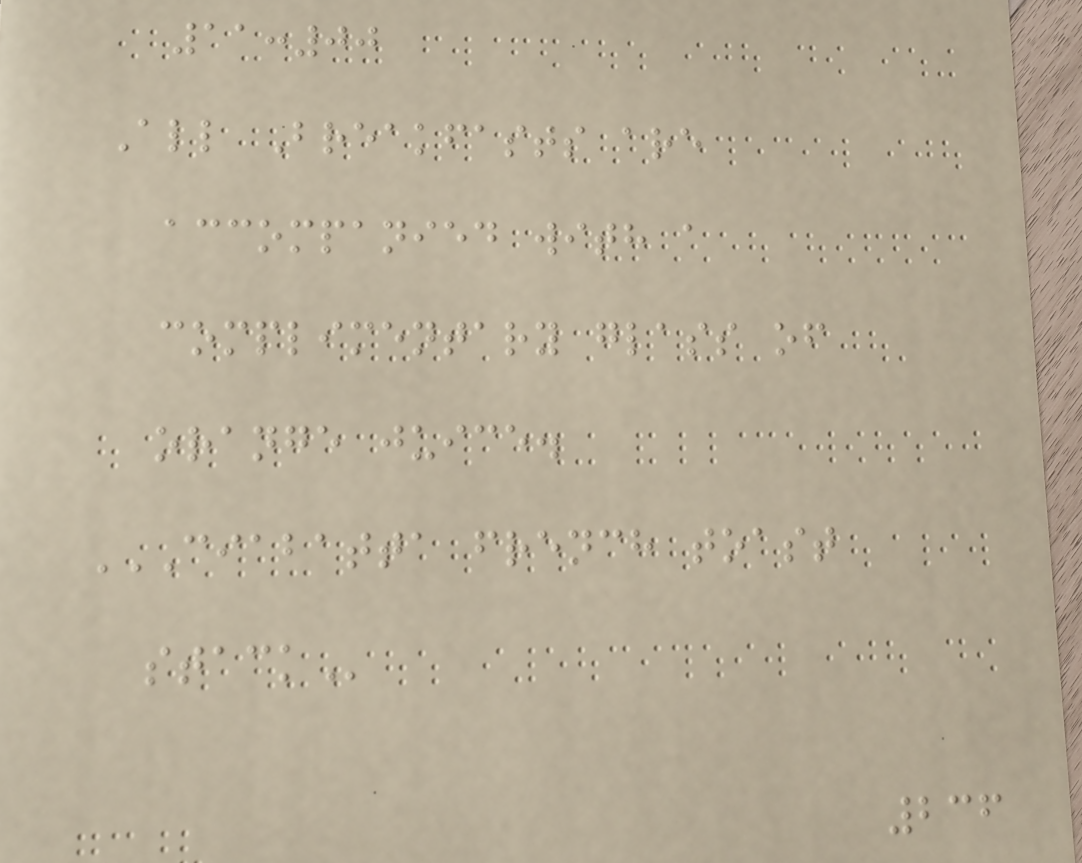11:00
All Breakfasts are
accompanied with a
complimentary glass of
orange juice.
CIABATTA FRENCH TOAST
STACK
236
